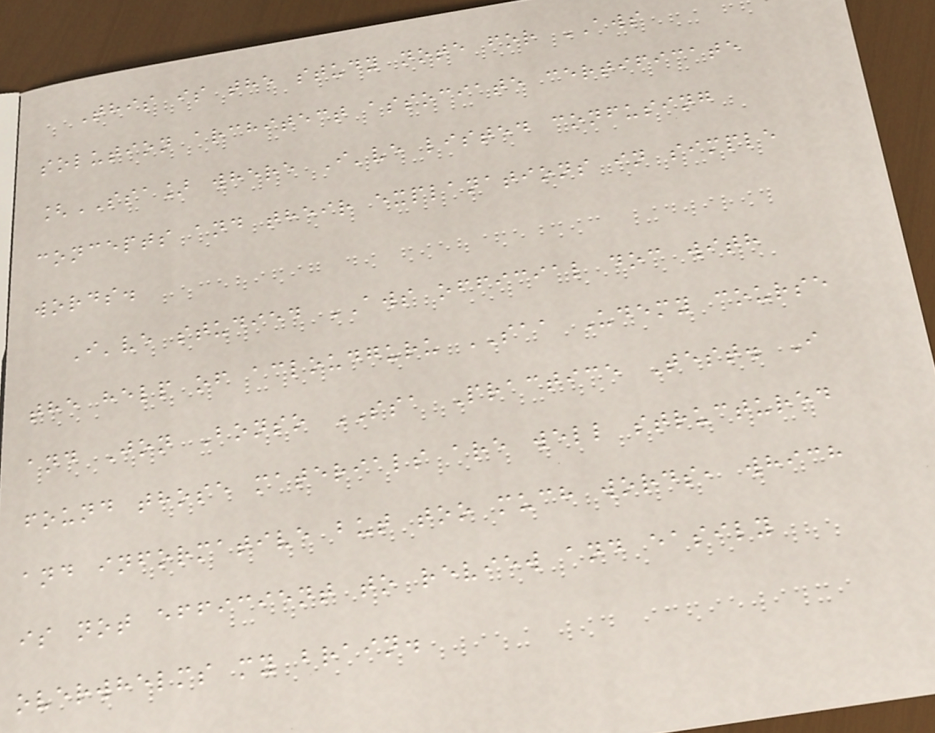This is the study note for AWS
solution architect associate certificate
[SSA] where I've listed confusing
concepts and their explanations in simple
words.
I've studied AWS official doc with
the help of acloudguru SAA Udemy course
and Jon Bonso SSA Practice Test. I
found those materials are well structured
and informative but too much words, which
is not efficient to review and easily
overwhelms my brain.
